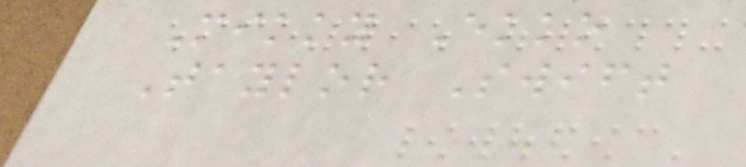Mikky Ekko
Taylor Swift
